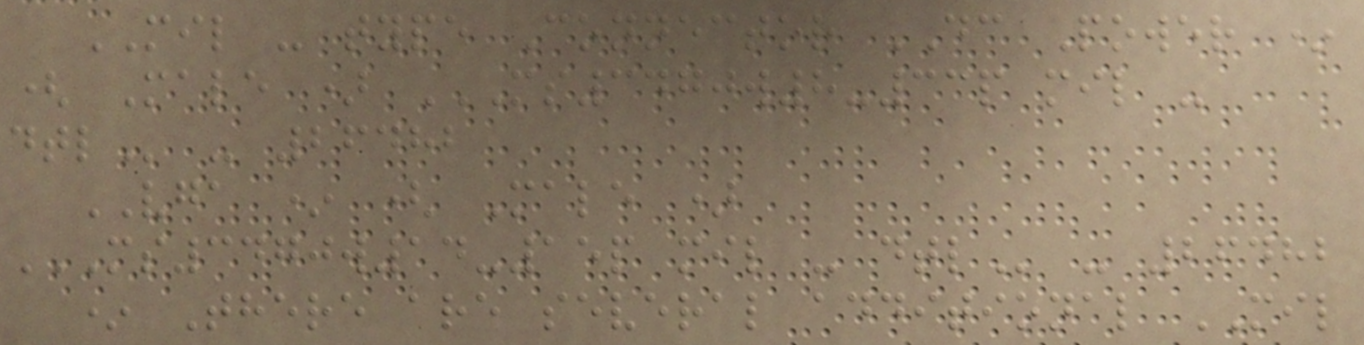MIL - type Connector DC Power *
( Male ) MS3470W8-33P MIL -
DTL - 26482
VGA * ( Male )
MS3470W14-15P MIL - DTL - 26482
* There are several additional MIL
